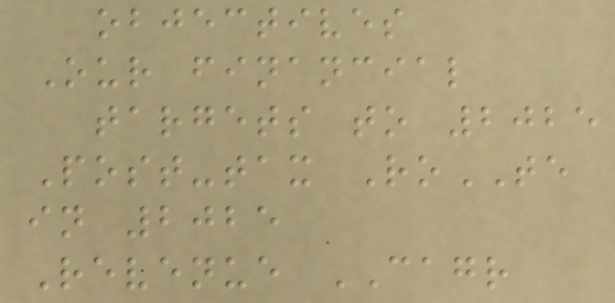objectives
Our financial
targets to 2025
Post-tax RoTE
in 2025
Revenue CAGR
